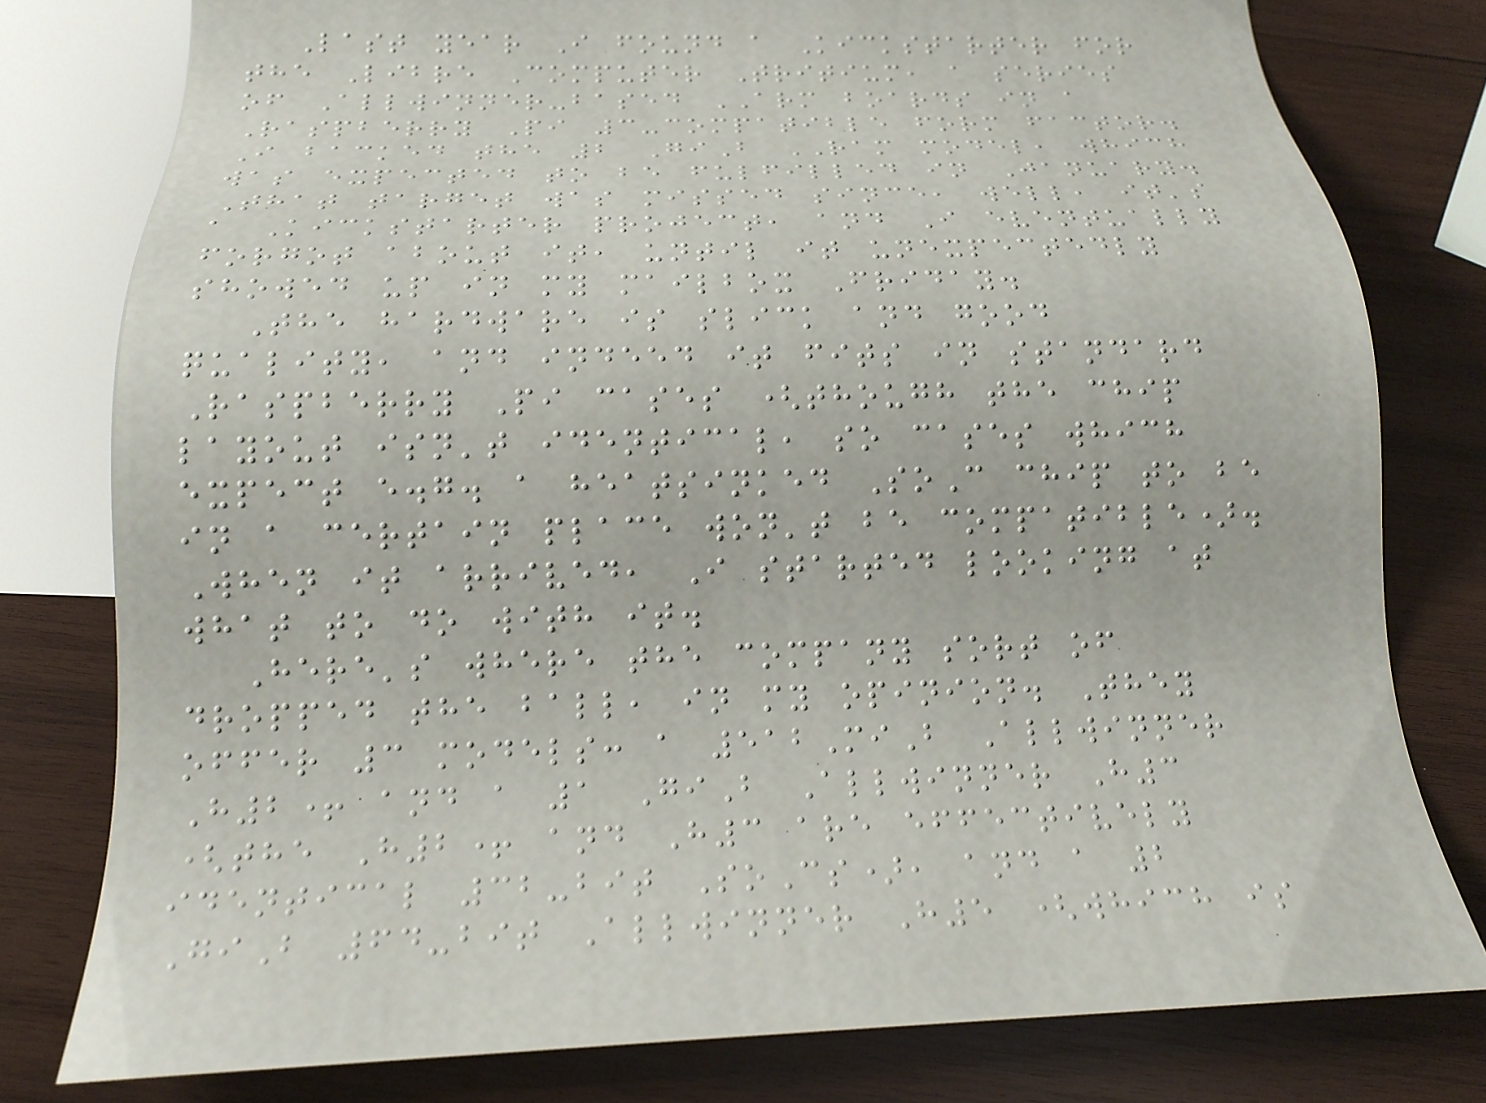Last year I found a Kickstarter for
the Libre Computer Tritium, a series
of Allwinner-based ARM boards in a
Raspberry Pi 3-compatible form factor.
I backed the 2 GiB RAM model, which
was expected to be fulfilled in January.
That target was missed since, well, it's
a Kickstarter project, and I eventually
forgot about it, until it unexpectedly
showed up in my mailbox Friday.
The hardware is slick and good
quality, and indeed it fits in standard
Raspberry Pi cases (though the chip
layout isn't identical, so cases which
expect e.g. a heatsinked SoC chip to be
in a certain place won't be compatible).
When it arrived, I started looking at
what to do with it.
Here's where the company sort of
dropped the ball, in my opinion. They
offer 3 models: a 512MiB Allwinner
H2+ and a 1 GiB Allwinner H3
(the H2+ and H3 are effectively
identical 32-bit SoCs), and a 2
GiB 64-bit Allwinner H5 (which is
